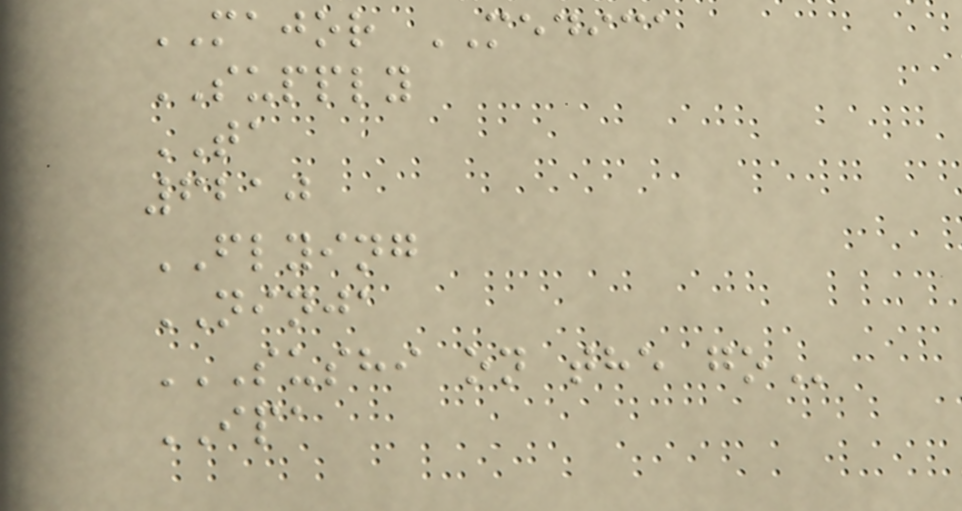MAJOR MEDICA
SUPPLY
TA
6210
FLYING
NINJA
SUSHI ON THE GO
IPA
